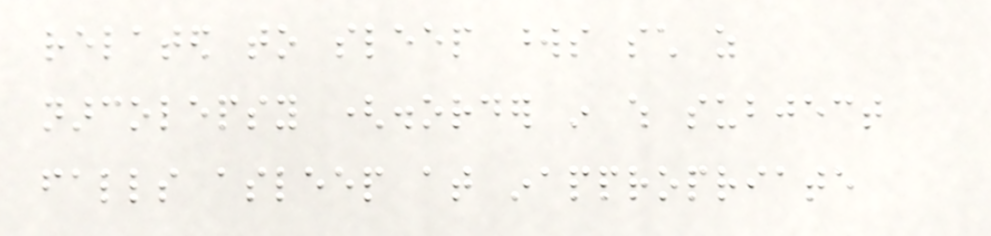related to sleep words such as
narcolepsy (disorder in which subject
falls asleep at inappropriate
